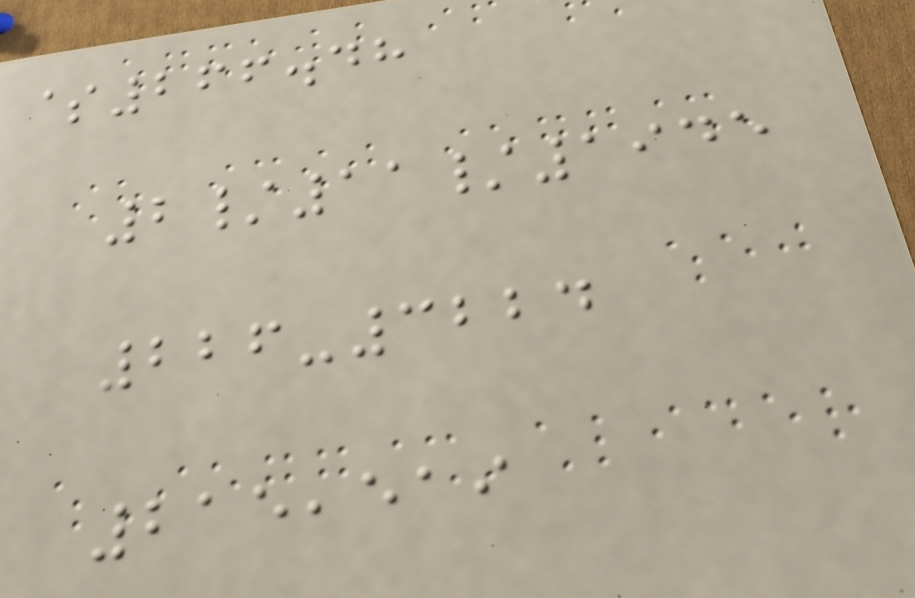$266.48
2/11/1945
226-3224
215,519
